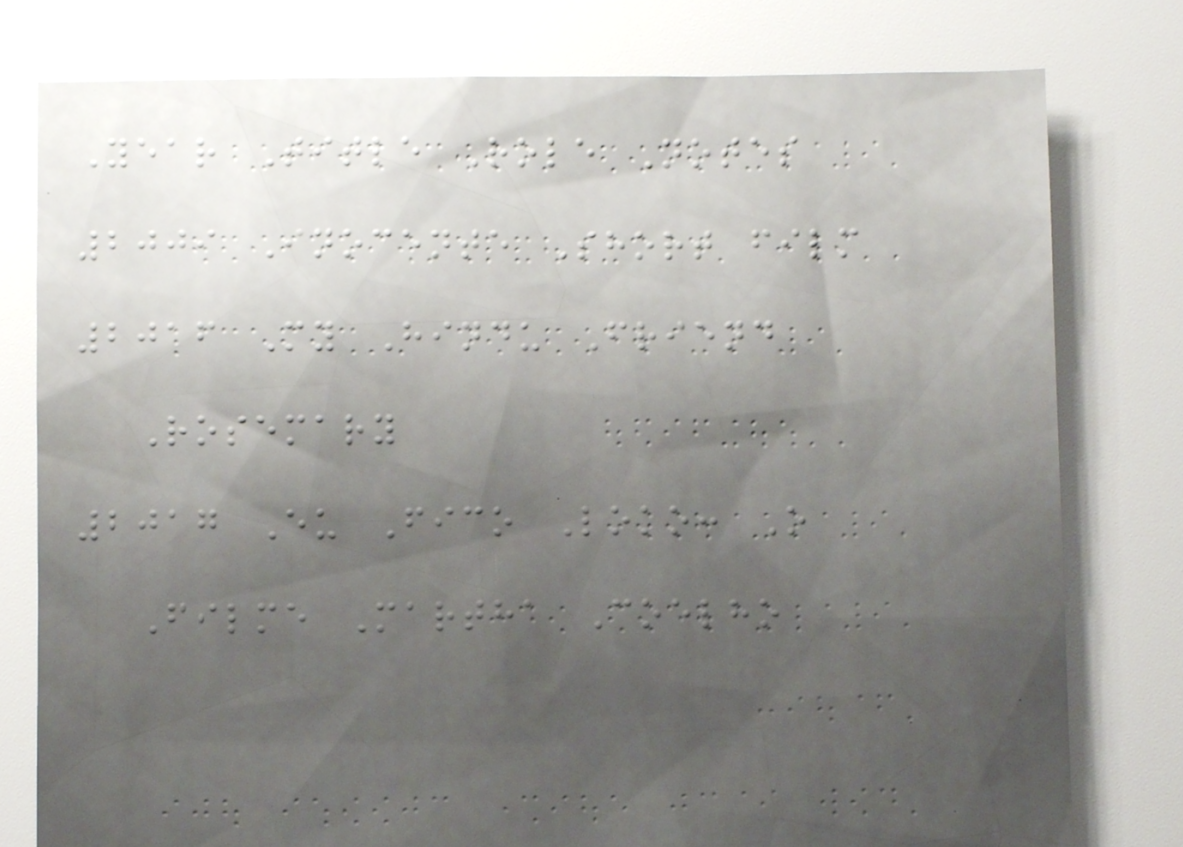Year Title Role Notes
2009 Inocente Short film
2016 My Hindu Friend
Rosemary
2017 Eu Fico Loko: O
Filme Martha Coelho
